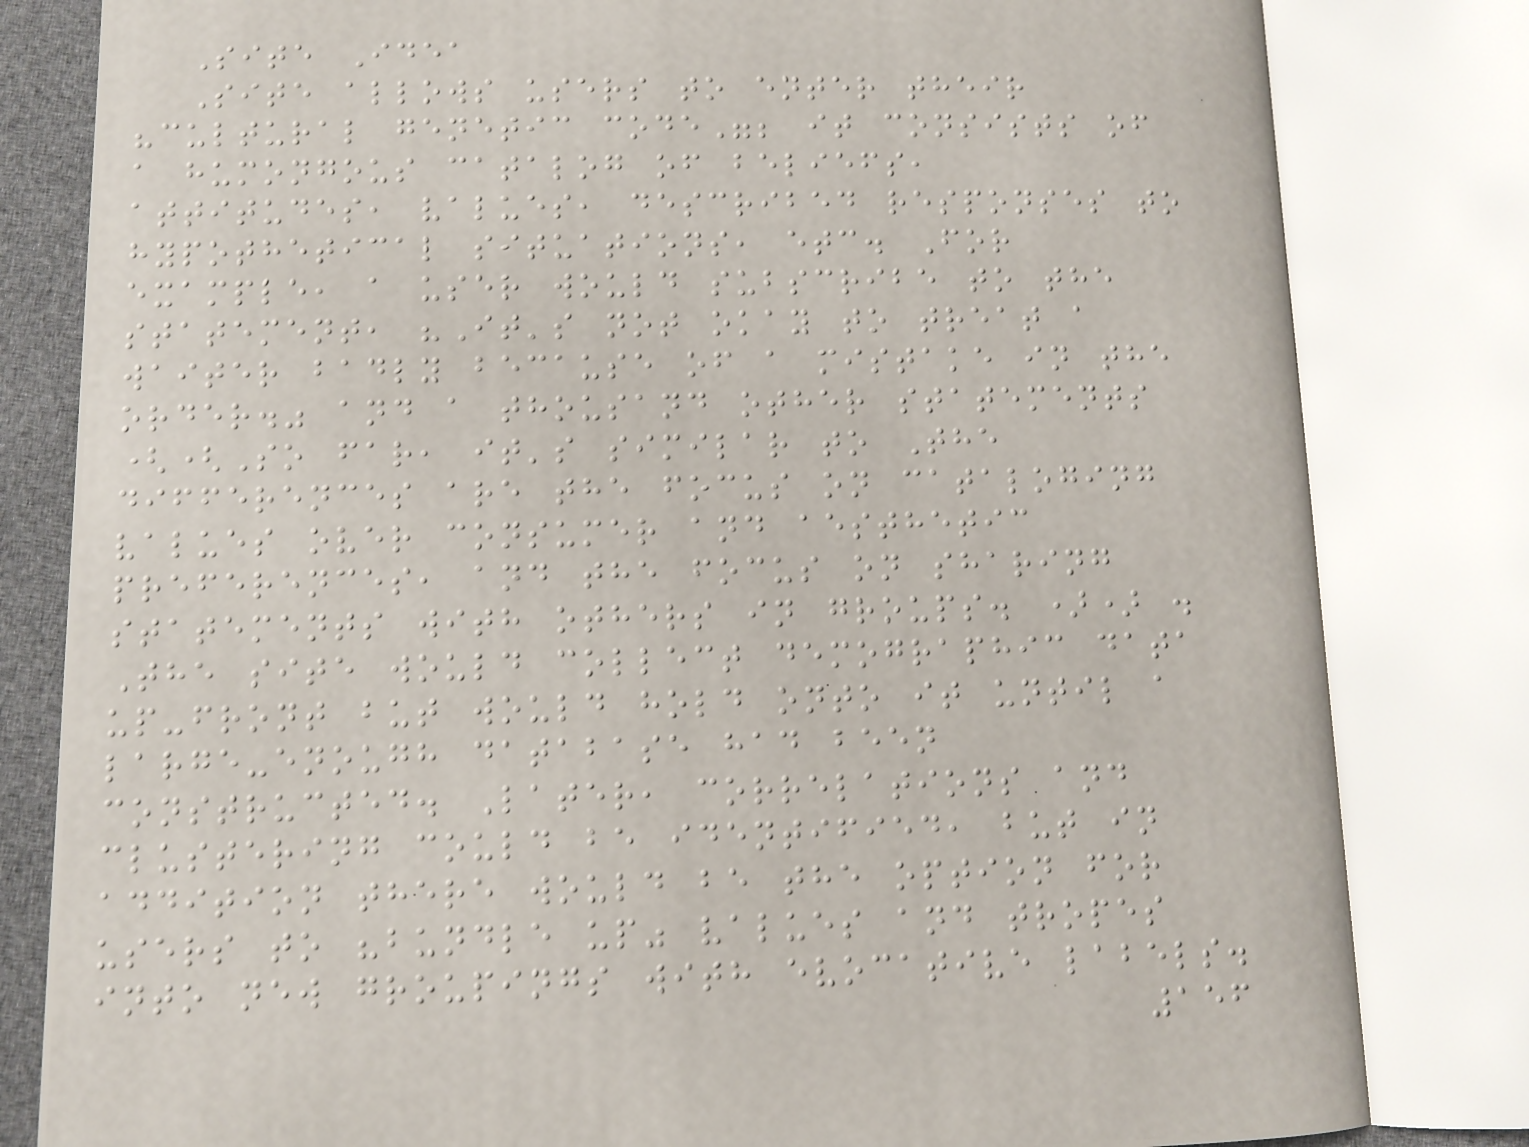Site Idea
Site allows users to enter their
"cultural genetic code"; it consists of
a humongous catalog of beliefs,
attitudes, values, described responses to
hypothetical situations, etc. For
example, a user would subscribe to the
statement, "It's not okay to treat a
waiter badly because of a mistake in the
order." and a thousand other statements
((So far, it's similar to The
differences are the focus on cataloging
values over consumer and aesthetic
preferences, and the focus on sharing
statements with others in groups. )) .
The site would collect demographic data
up-front but would hold onto it until a
large-enough database had been
constructed. Later, correlations and
clustering could be identified, but in
addition there would be the option for
users to "bundle up" values and tropes
into new groupings with evocative labels.
156
